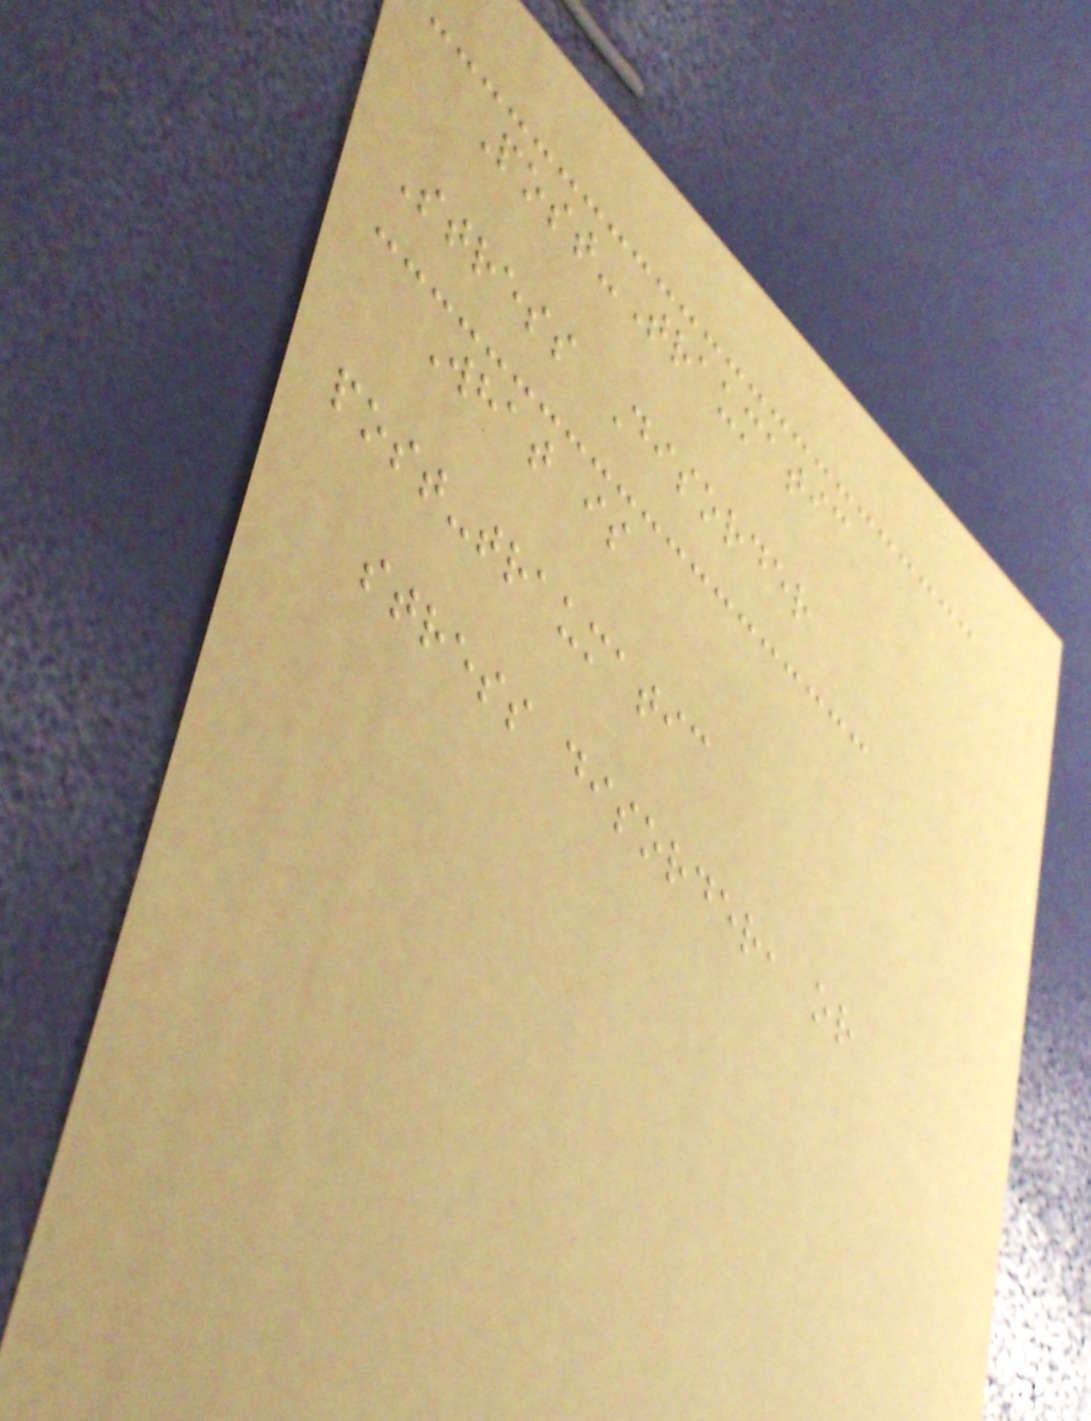Post-Traumatic
Stress Disorder
What is
post-traumatic
stress disorder, or
